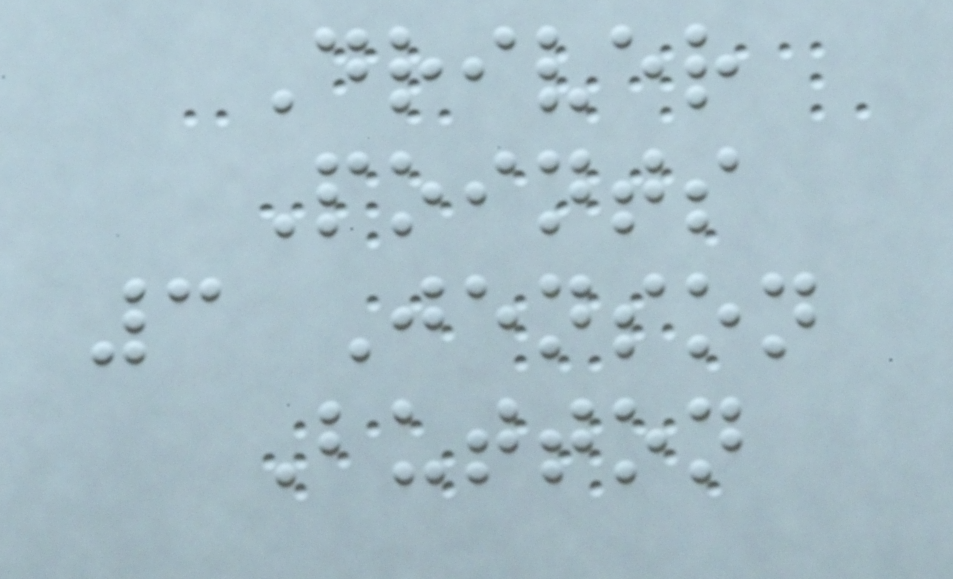Driver
Points
3 Jenson
Button
